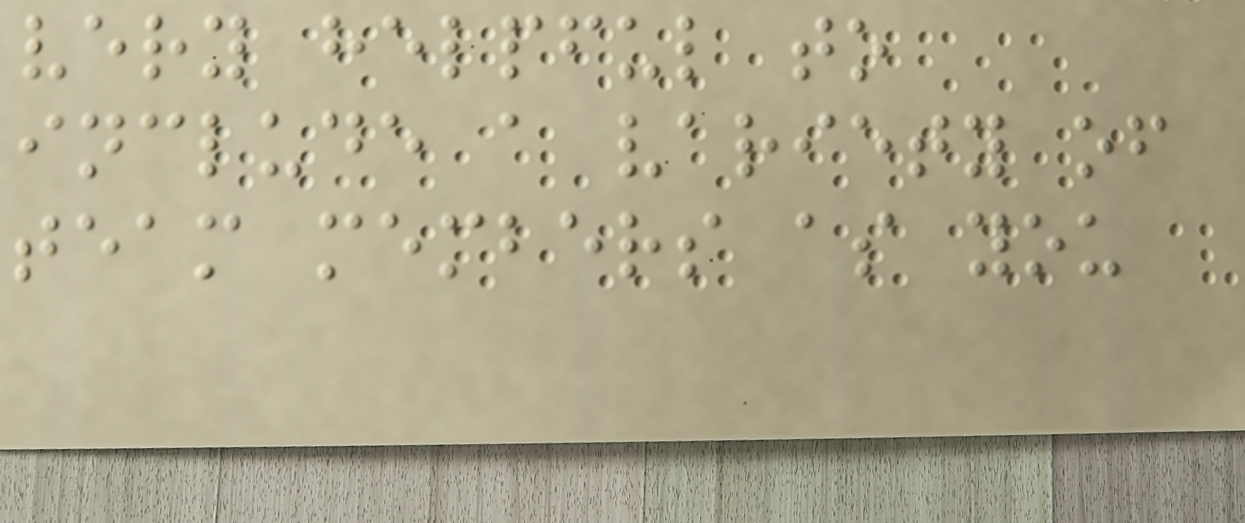very helpful to
include a variety of
team members as you
